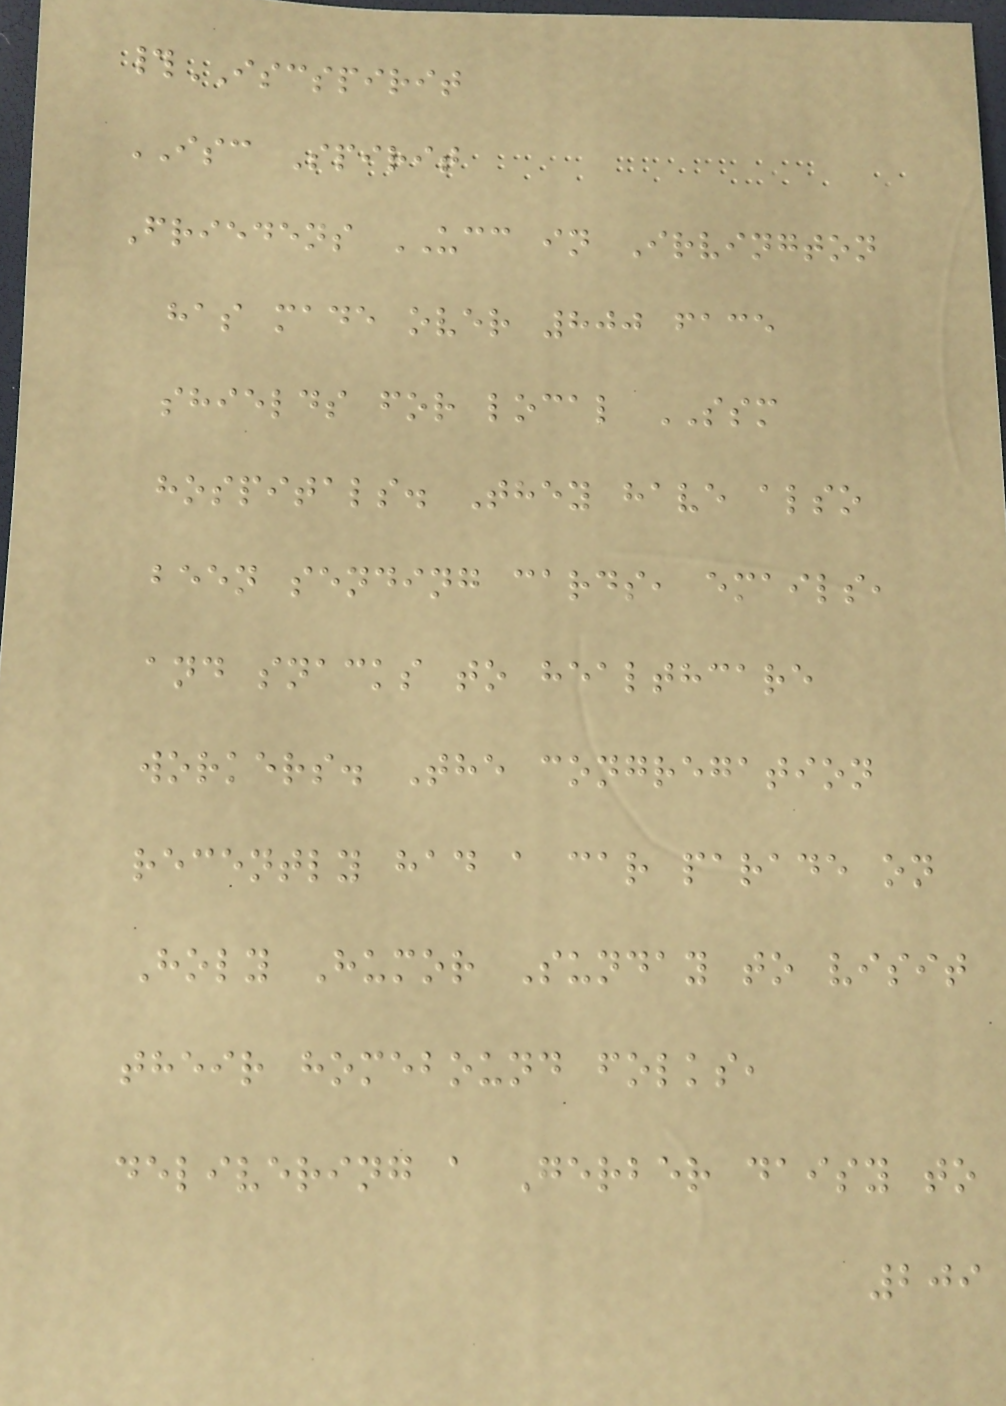#ISCSPIRIT
ISC Spirit
Friedens UCC in Irvington
has made over 800 face
shields for local SSM
hospitals. They have also
been sending cards, emails,
and snacks to healthcare
workers. The congregation
recently had a car parade on
Holy Humor Sunday to visit
their homebound folks,
delivering a Gerber daisy to
209
